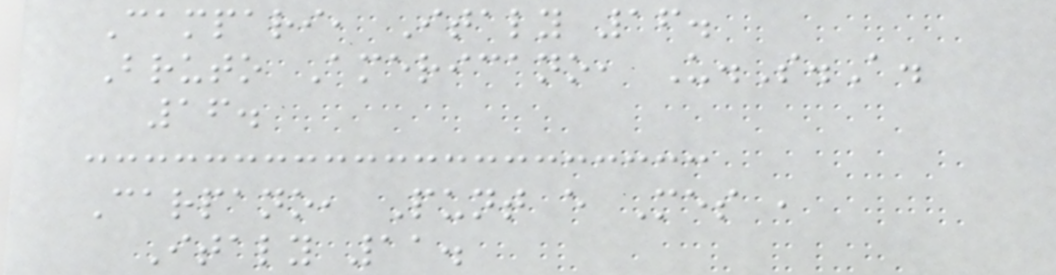Campari, Italy 16.
Bruto Americano, U.S.A.
16.
Carpano, Punt e Mes ,
Italy 11.
